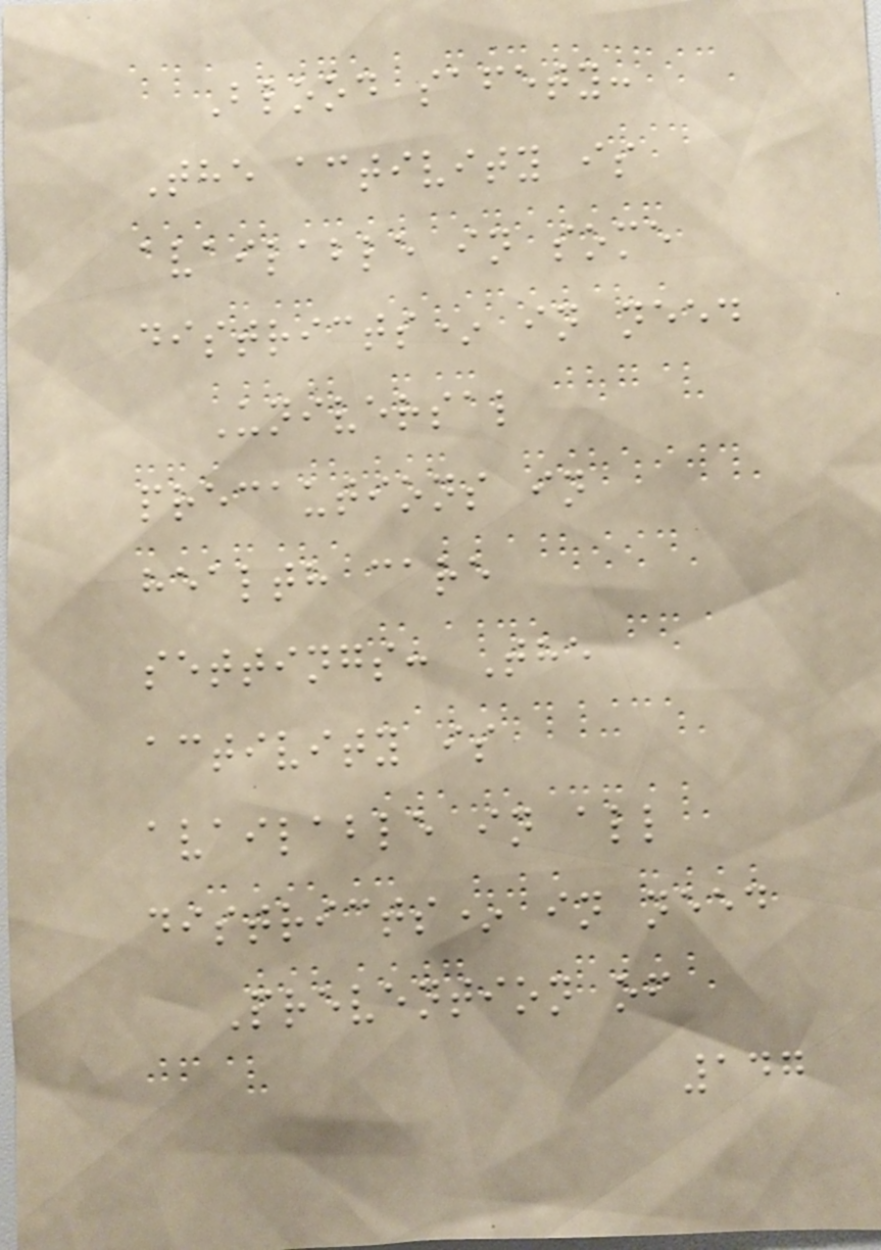Blood safety:
The activity is
available in some
districts* in need
Universal
precautions in
health care
settings: The
activity is
available in all
districts* in need
Prevention of
147
